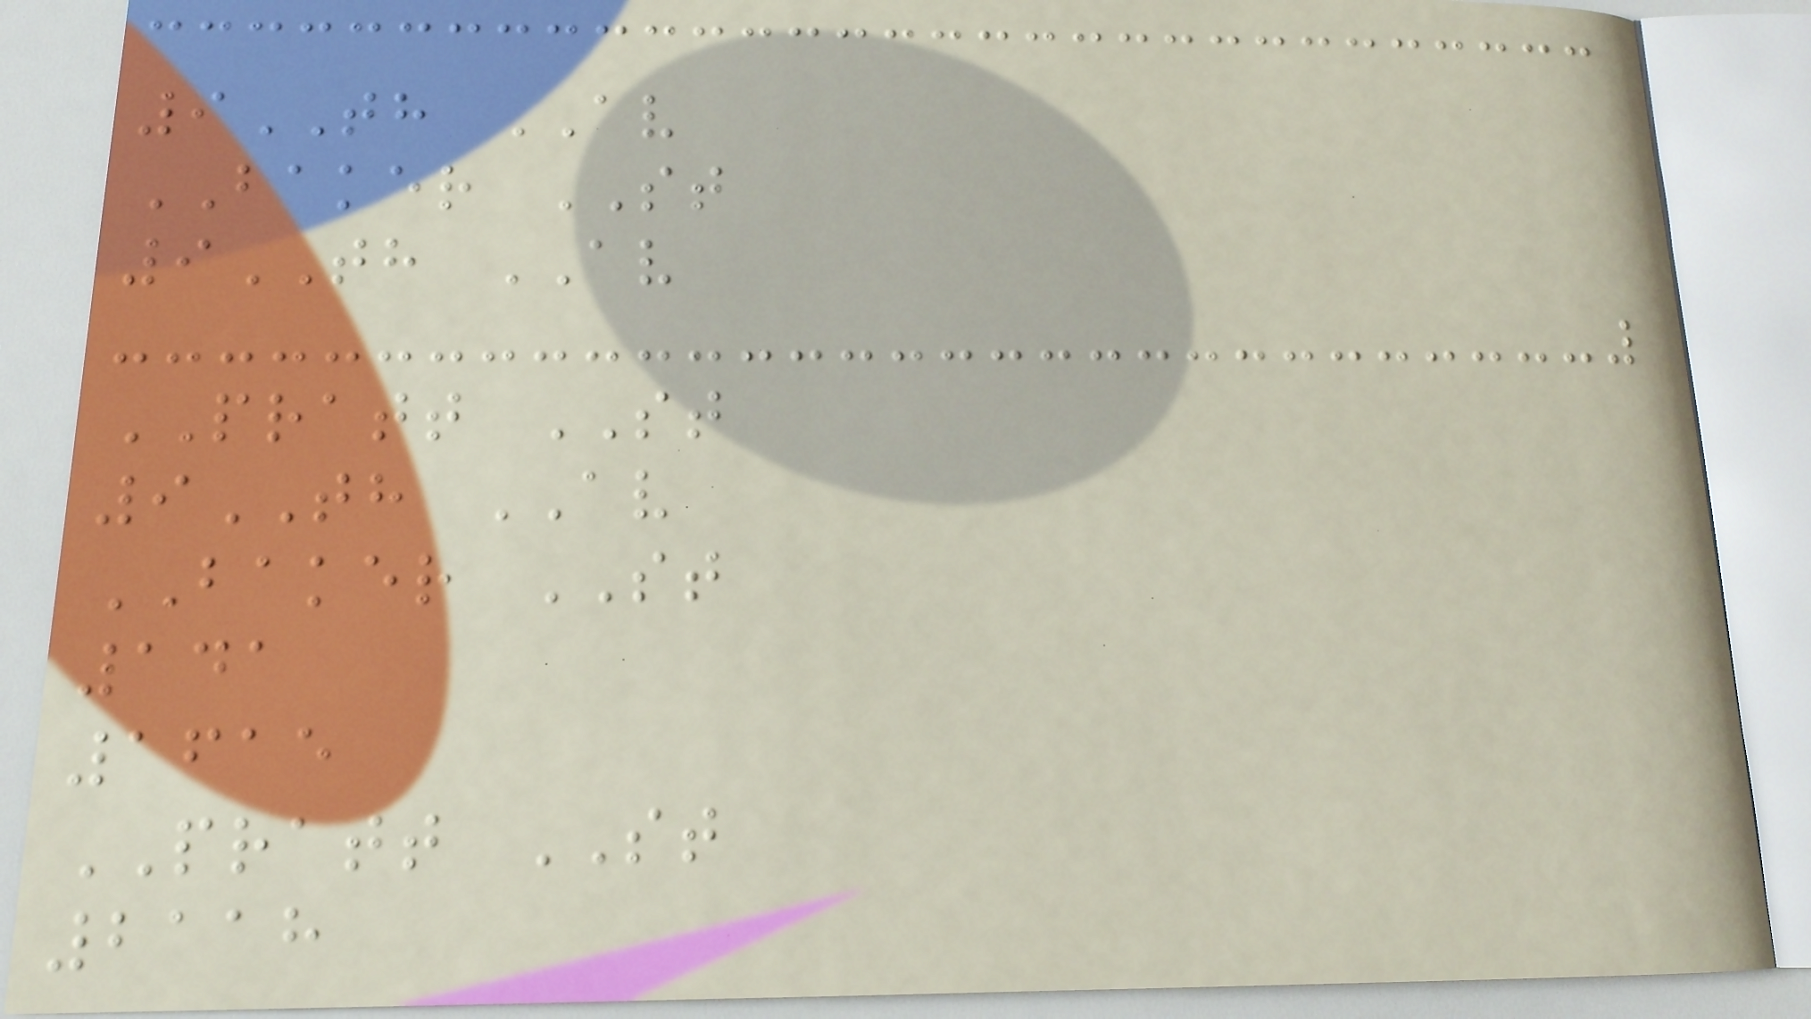9TH AV
BAKER ST
9TH AV
PRATT ST
9TH AV
BAKER ST
141
1615
PRATT ST
2118
